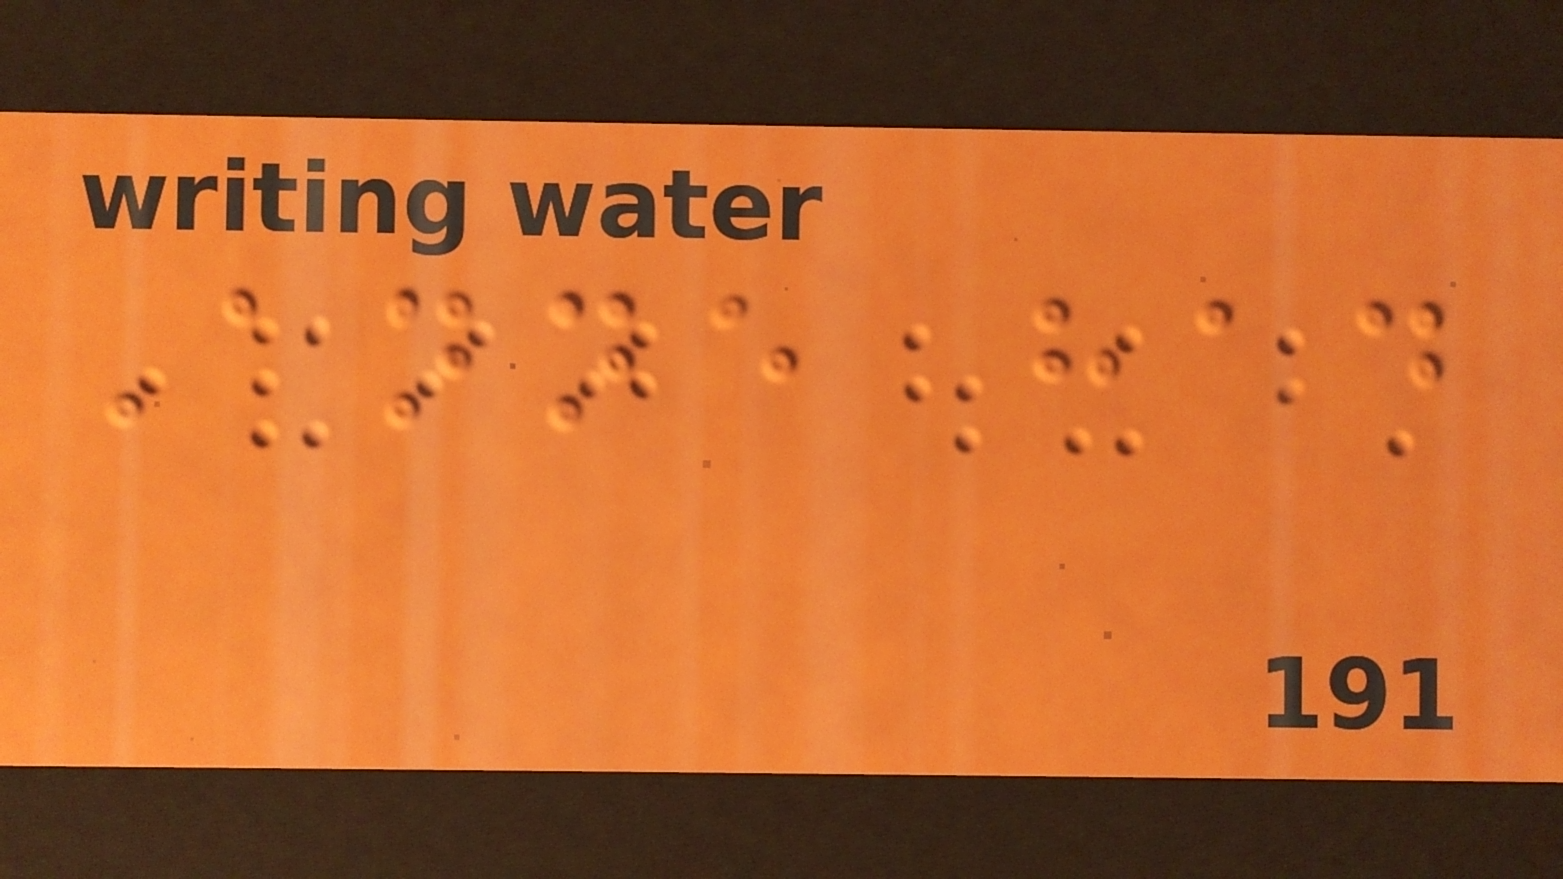Anne had
